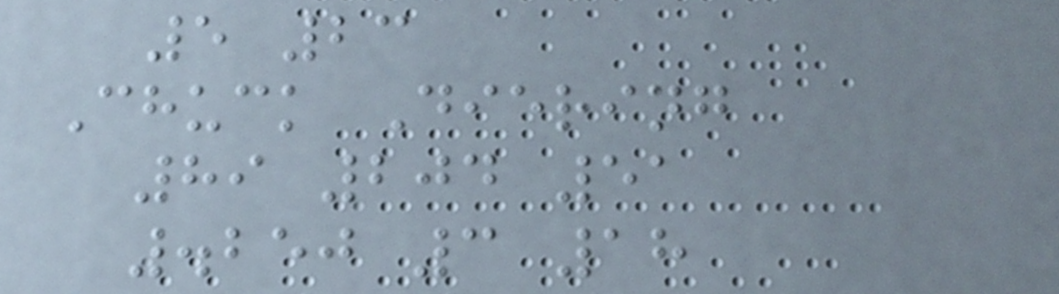5 23
Chuck Diering
89 204 51
.250 3 18
